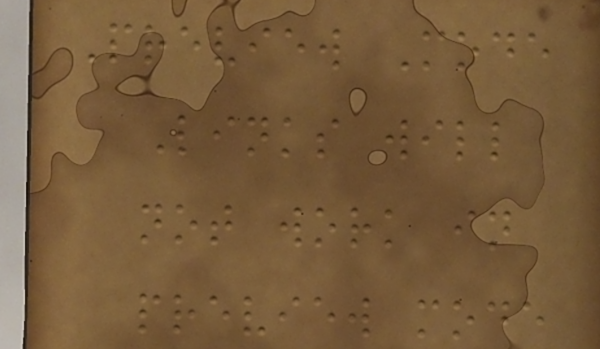Preview Mode
Links will
not work in
preview mode
